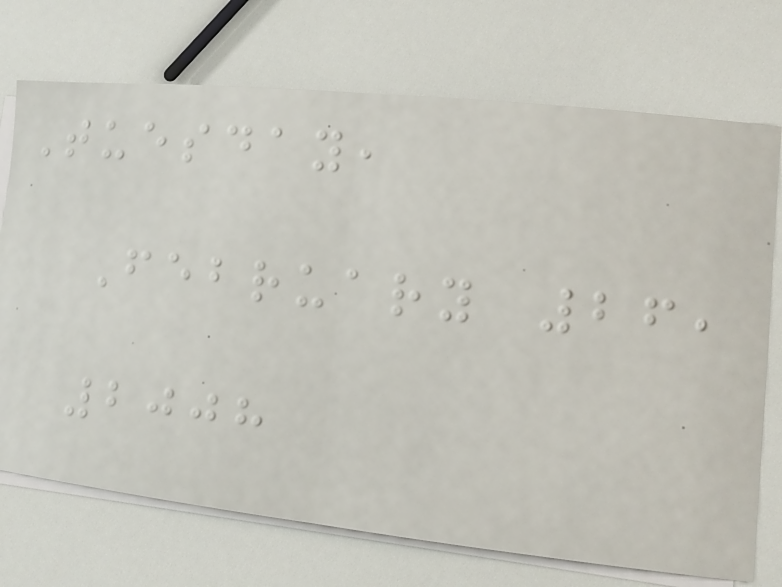Tuesday,
February 26,
2008
